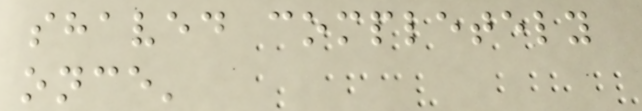shaved completely
once'
